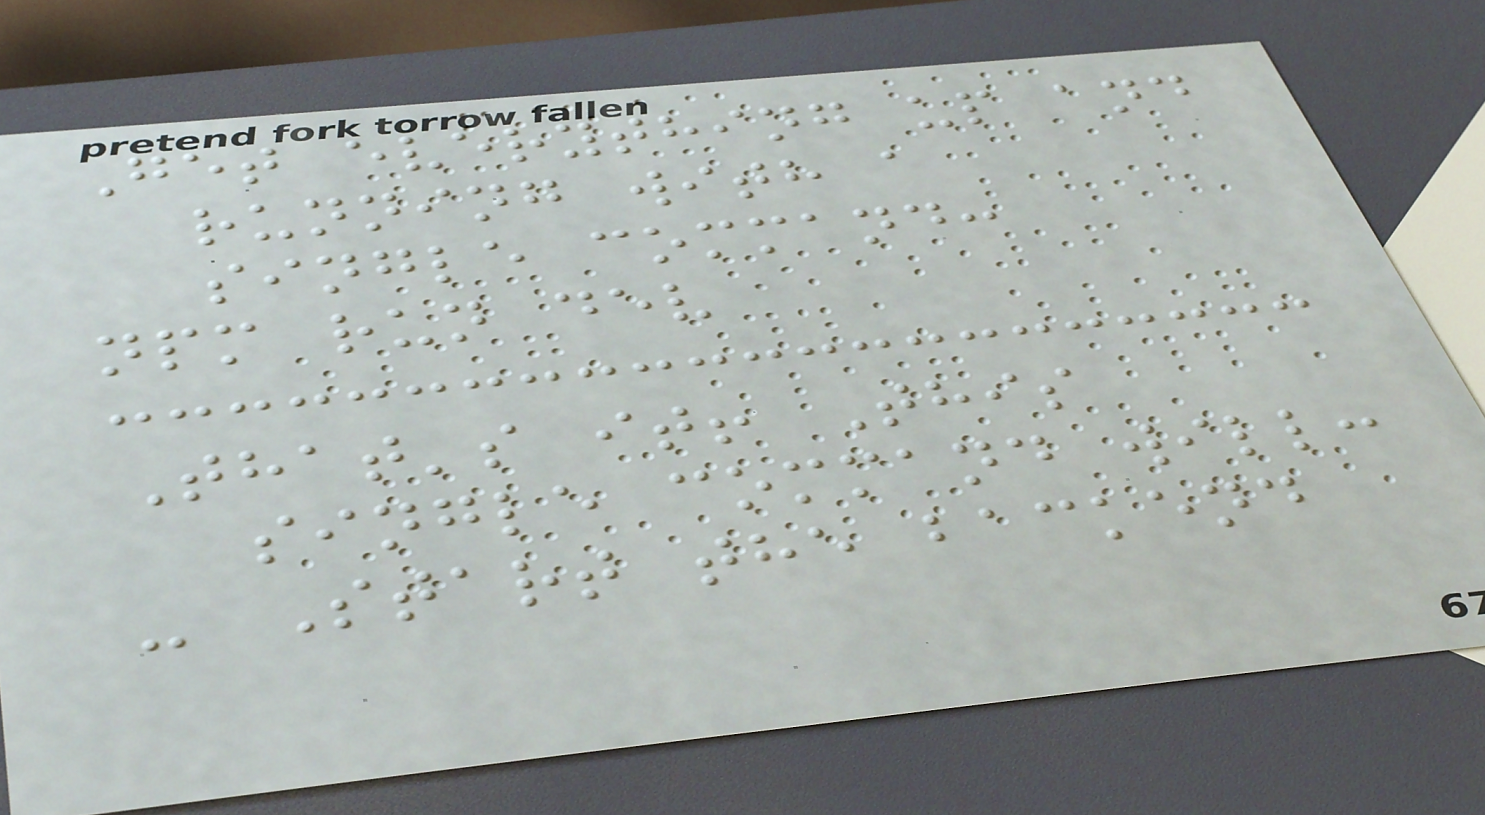Get everything up and
running with a
single command:
npm run dev
That's it! This
single command will:
- Start the backend
